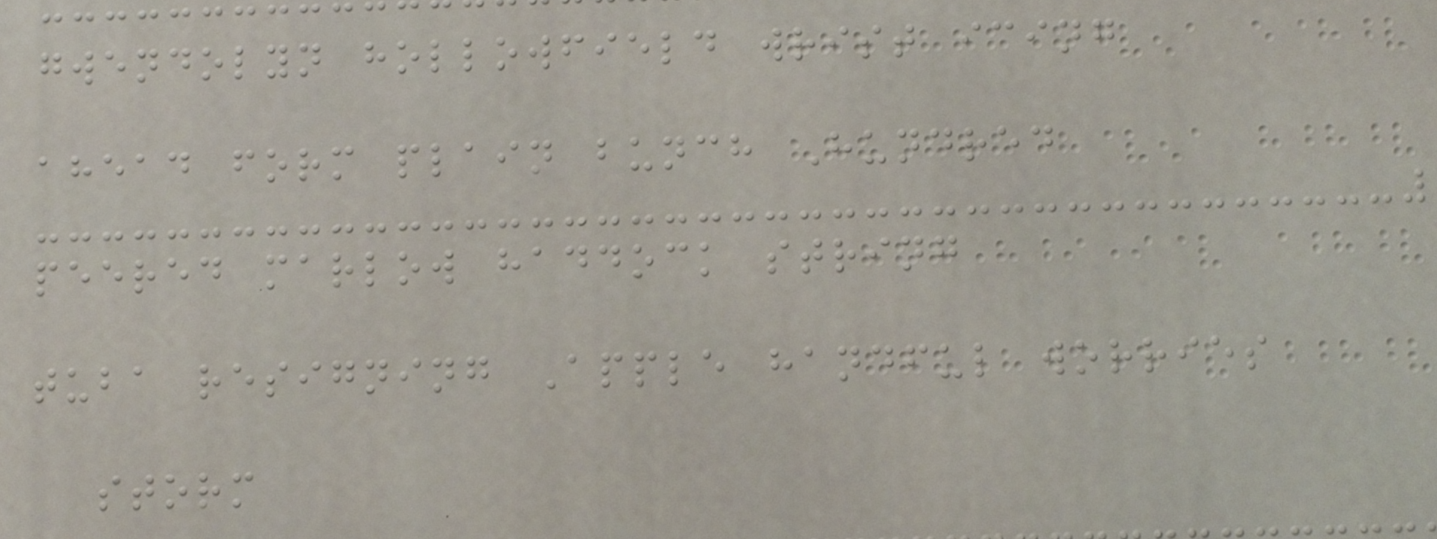gwendolyn hollowfield wrist icing
ahead form plain bunch Hundred
peered marlow haddock string
tuba resigning Apple handful worries
storm
